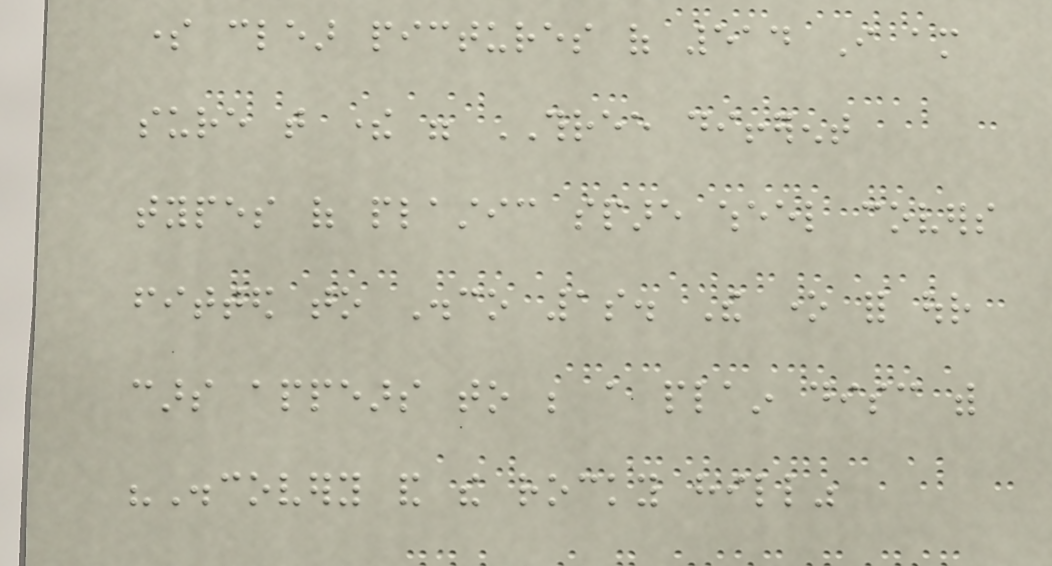some clear pictures of 514 I am
sure that there were THREE different
types of plastic spare wheel covers
fitted to Disco 1s. The one for our
cars appears to be a plain disc with
"Discovery and the rocky hill"
